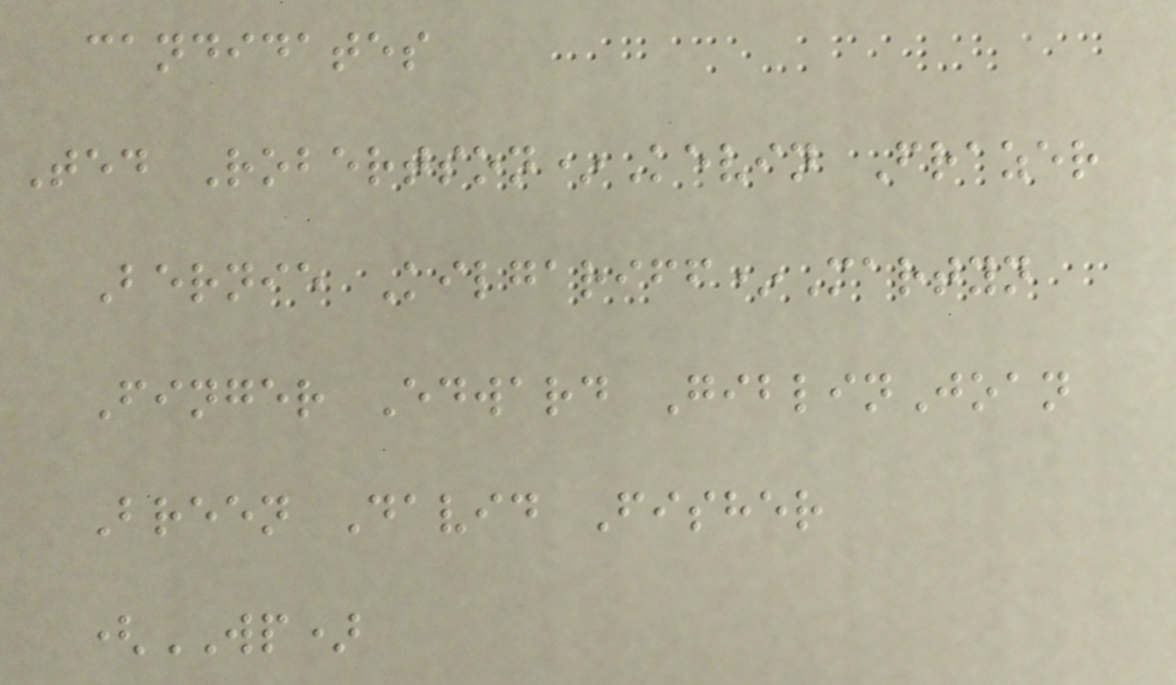candidates
Ted Robertson*Kevin Frazer
Bernie Kilgariff*Martyn
Finger Edward GiblinJoan
Breen David Fisher
(WP)
